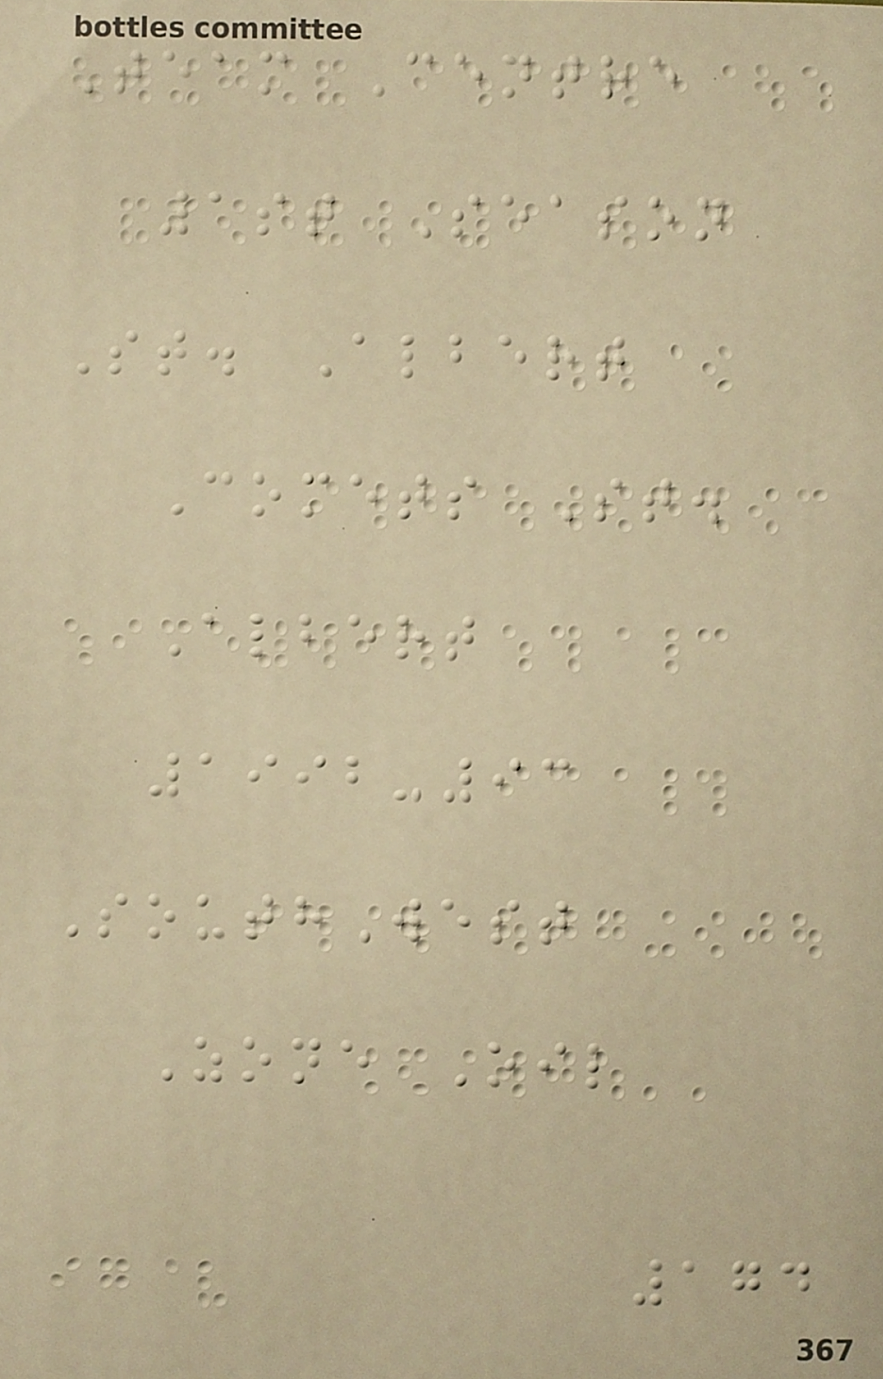Team Centre
1st Season
St. Albert
Comets St.
Albert
1992-93
SouthWest
Zone Oil
174
